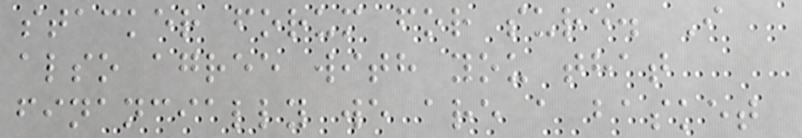stacker forum for sure. I
also agree with you that
financially we are a basket
